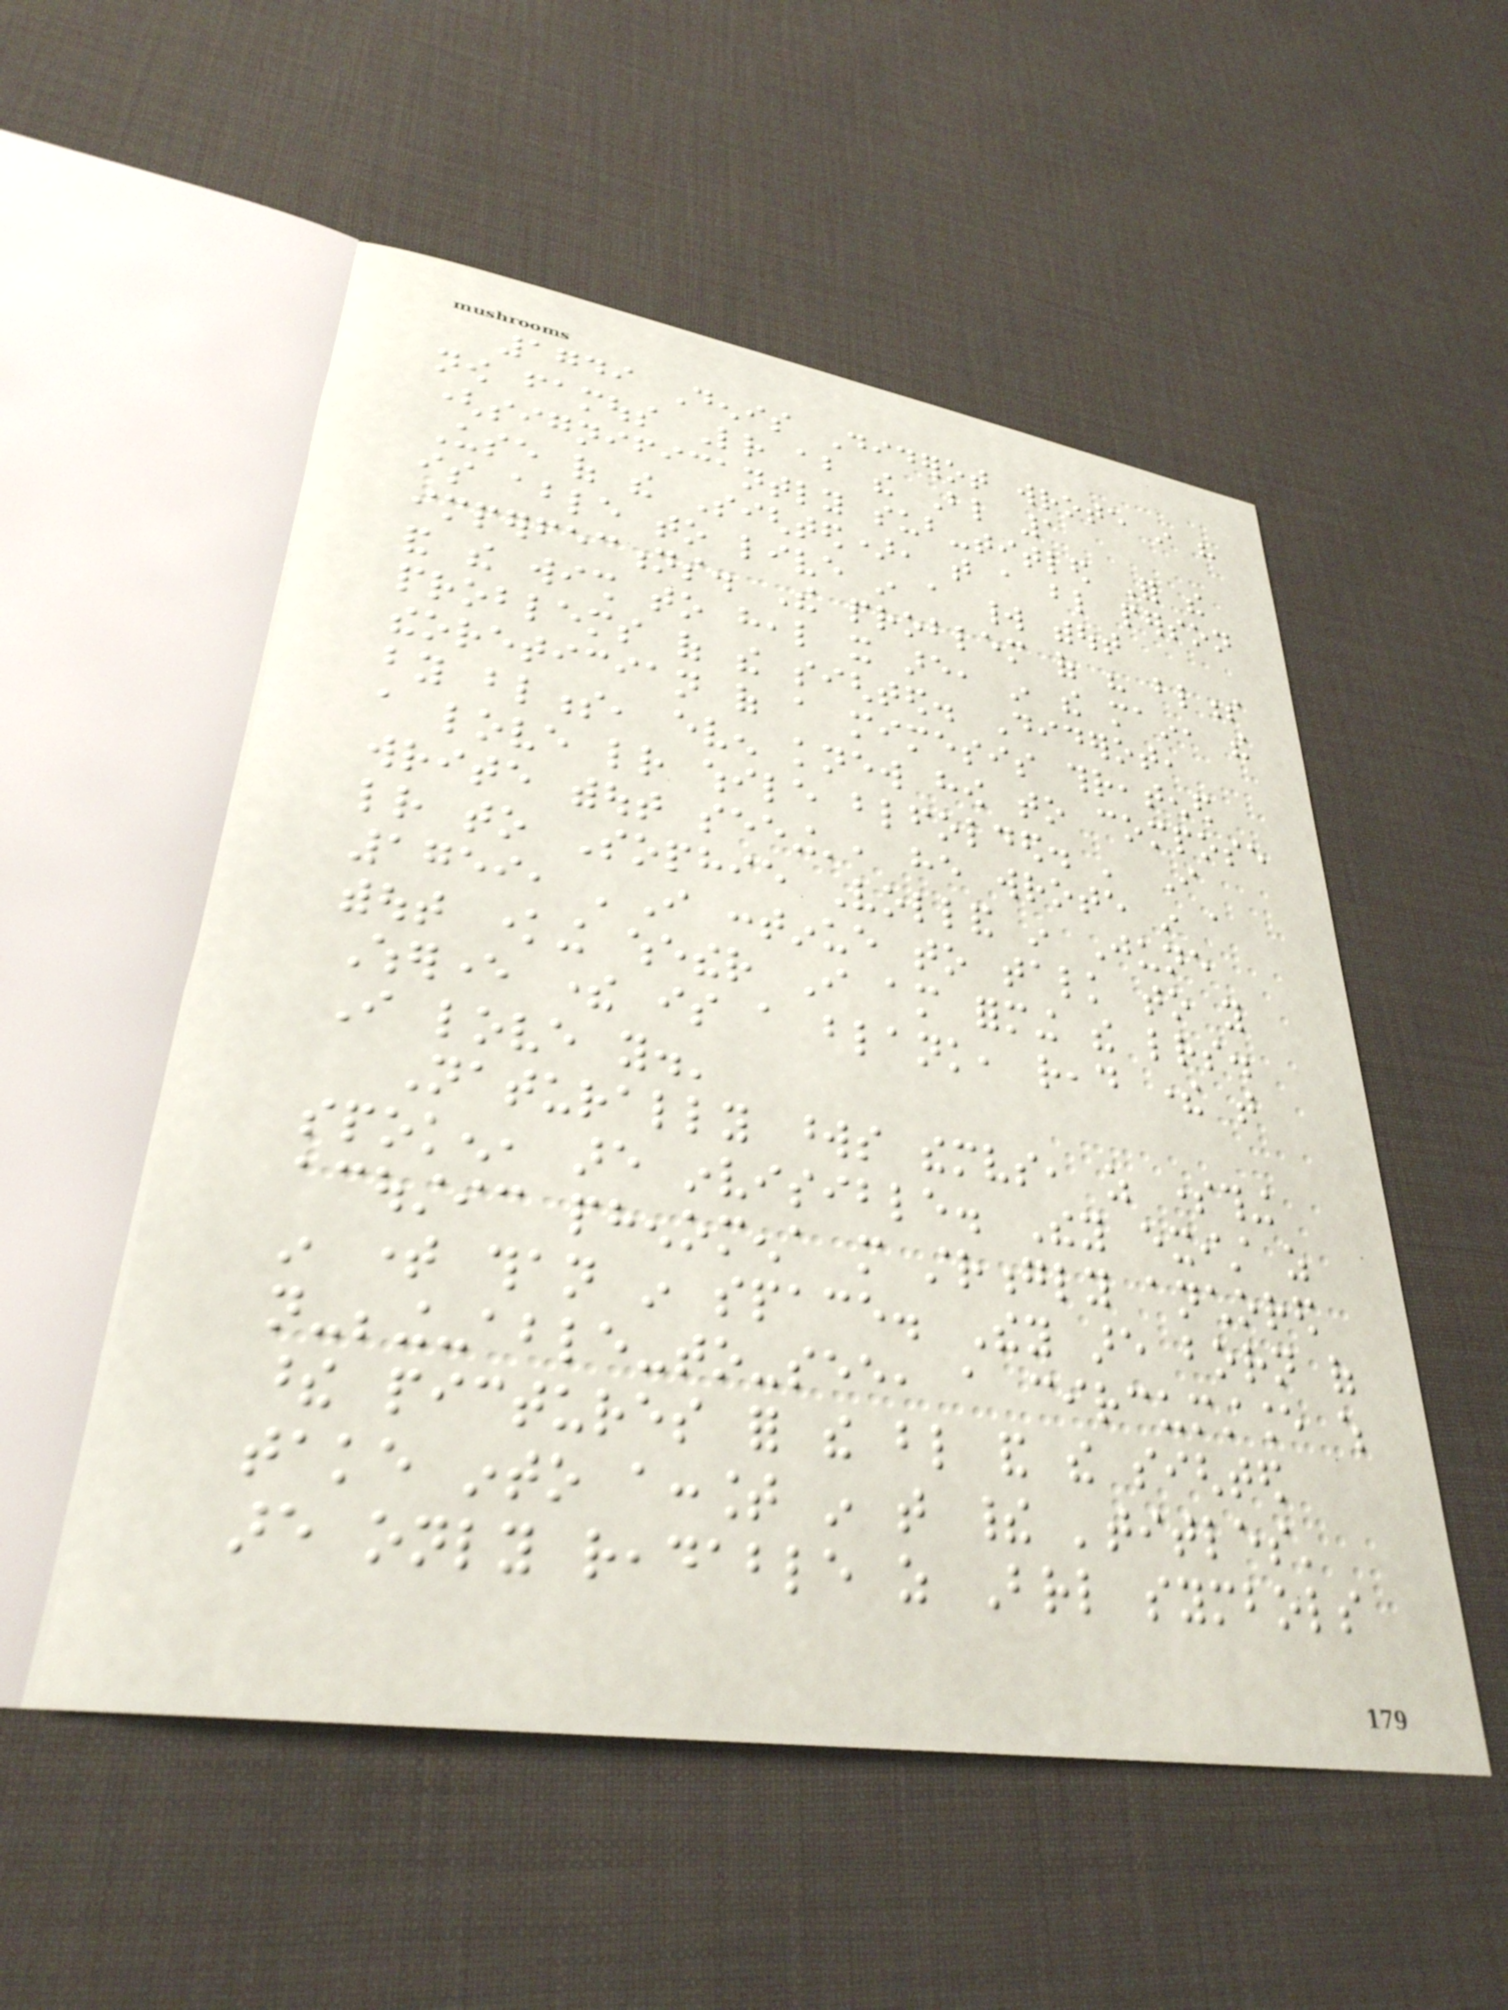1749 Denis Diderot wrote in his
now famous Letter about the Blind 1
(significantly sub-titled For the
Use of the Sighted), that a blind person
is able to live in a world without
imperfections. The problem of his blindness
and the wish to heal it are, in the main, the
problems of the sighted. Diderot,
theoretician of a mimesis threatened
by blindness, even knew how to compose
a love letter while blindfolded. ' I
write without seeing', he wrote in a
letter to Sophie Volland in June
1759, 'I continue to talk to you
without knowing whether I am forming the letters.
Wherever there is a blank, read there that
I love you.'
Naturally words themselves, as something
spoken, are invisible. They exist as
acoustic phenomena more strongly anchored
in time than in space. They are born of
not-being-able-to-see, a circumstance which
these pictures for the blind and the sighted
take into account in that their 'titles'
are only readable as Braille symbols
